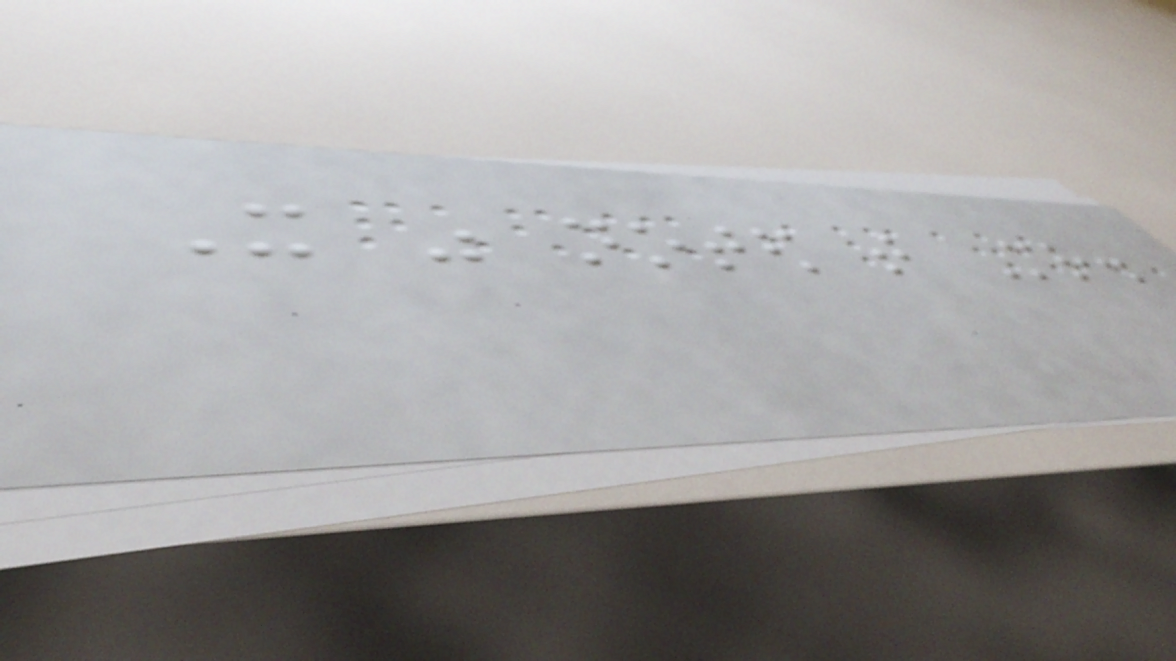It was noted that Mr.
